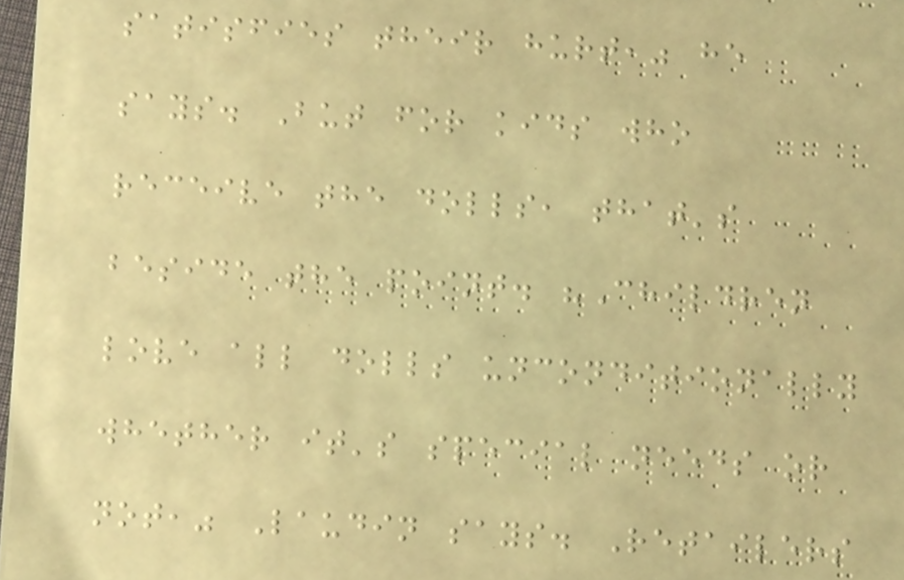satisfies their hurt," he
says. But for kids who
receive the dolls, that's
beside the point. "Children
love all dolls unconditionally
whether it's special needs or
not," Laudin says. Retailers
